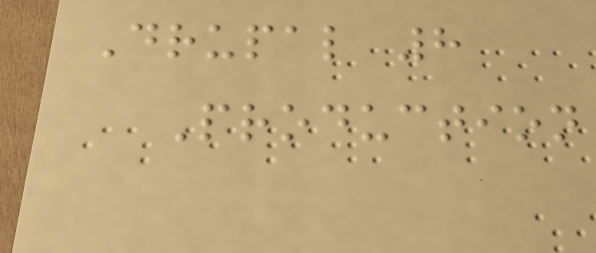Drupal 8
Production
